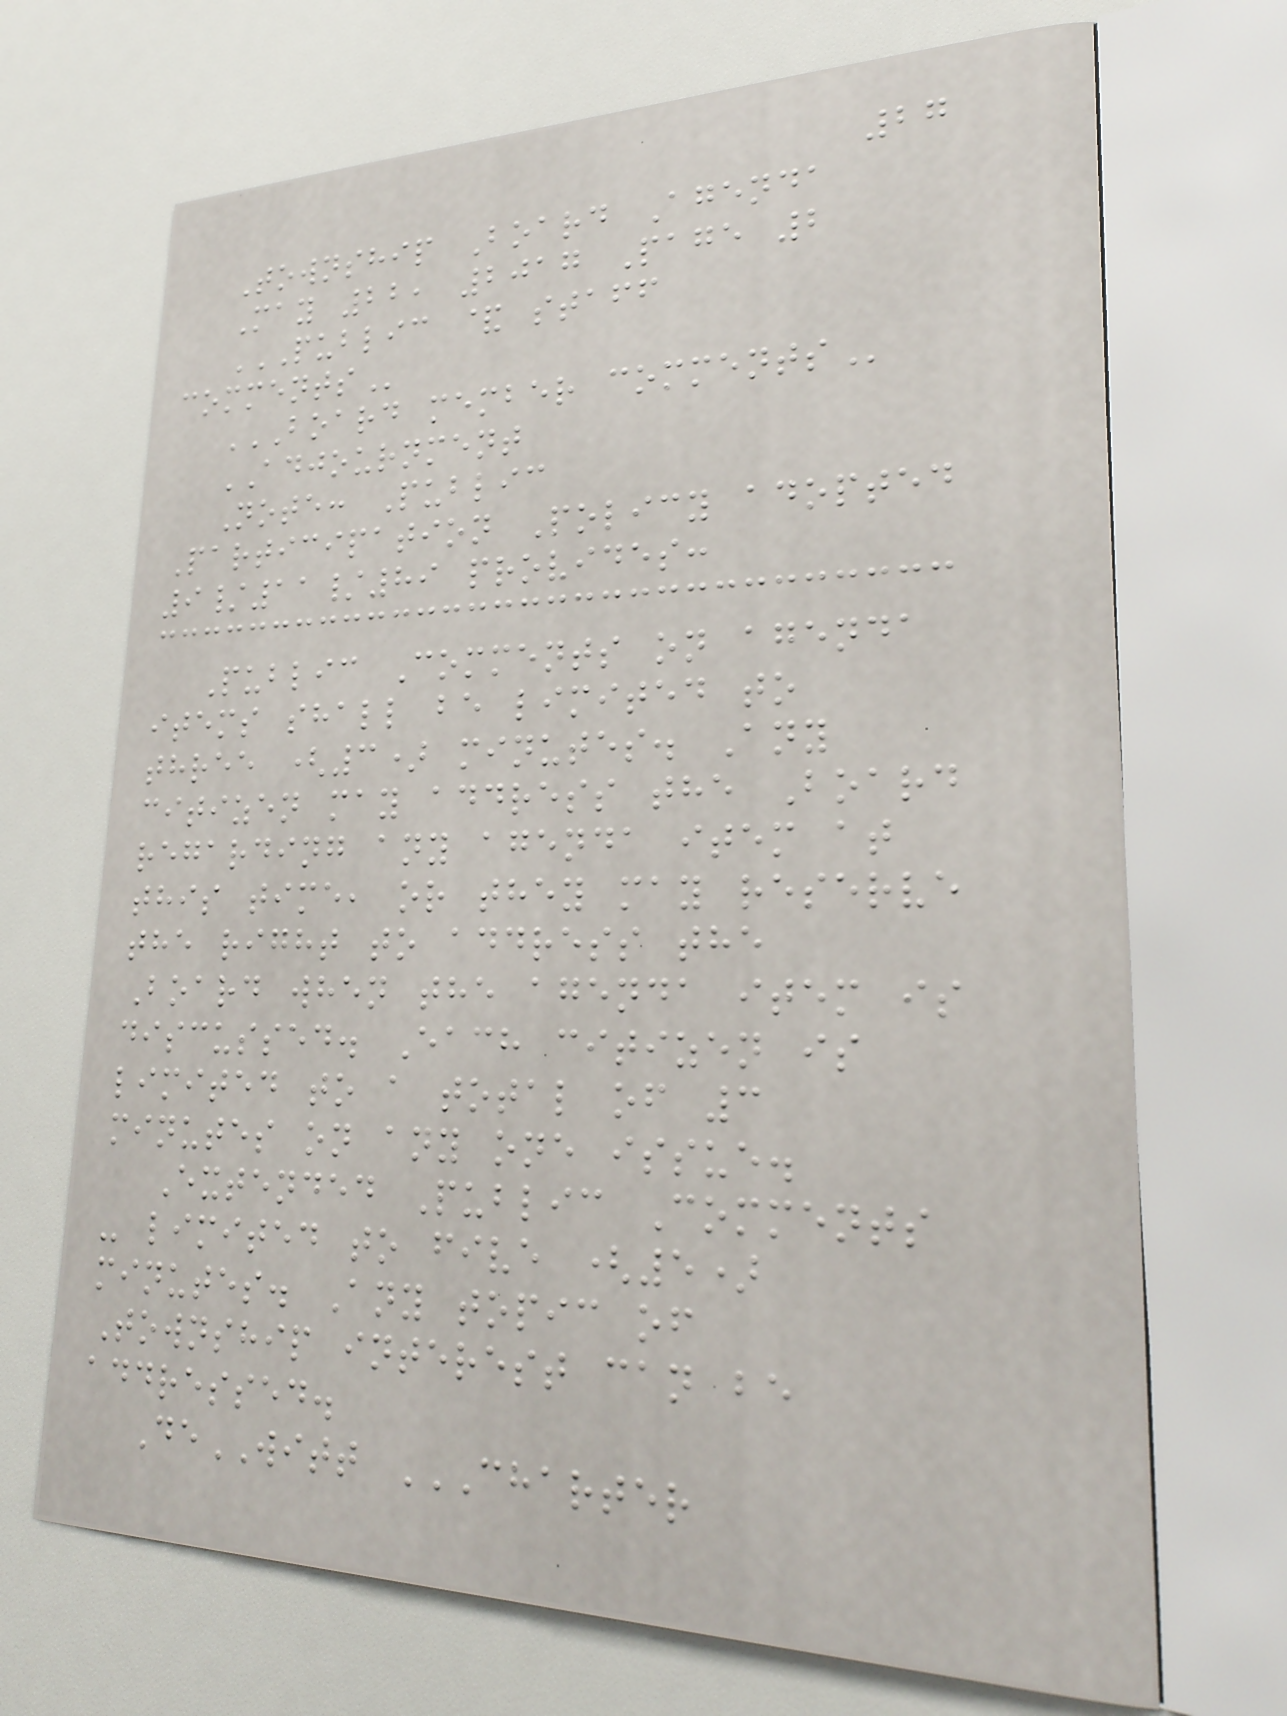27
Township Board Agenda
May 22, 2017 Page 2
PUBLIC & STAFF
COMMENTS
BOARD MEMBER COMMENTS
ADJOURNMENT
Note: Public
Participation Policy adopted
9/11/89 provides:
Public Comments on agenda
items shall be limited to
three (3) minutes. Any
citizen may address the Board
regarding any agenda item at
this time, or they may reserve
the right to address the
Board when the agenda item is
discussed. Each citizen is
limited to a total of 3
minutes on any one issue.
Extended Public Comments
- limited to five (5)
minutes. Any topic of
Township interest can be
addressed.
DeWITT CHARTER
